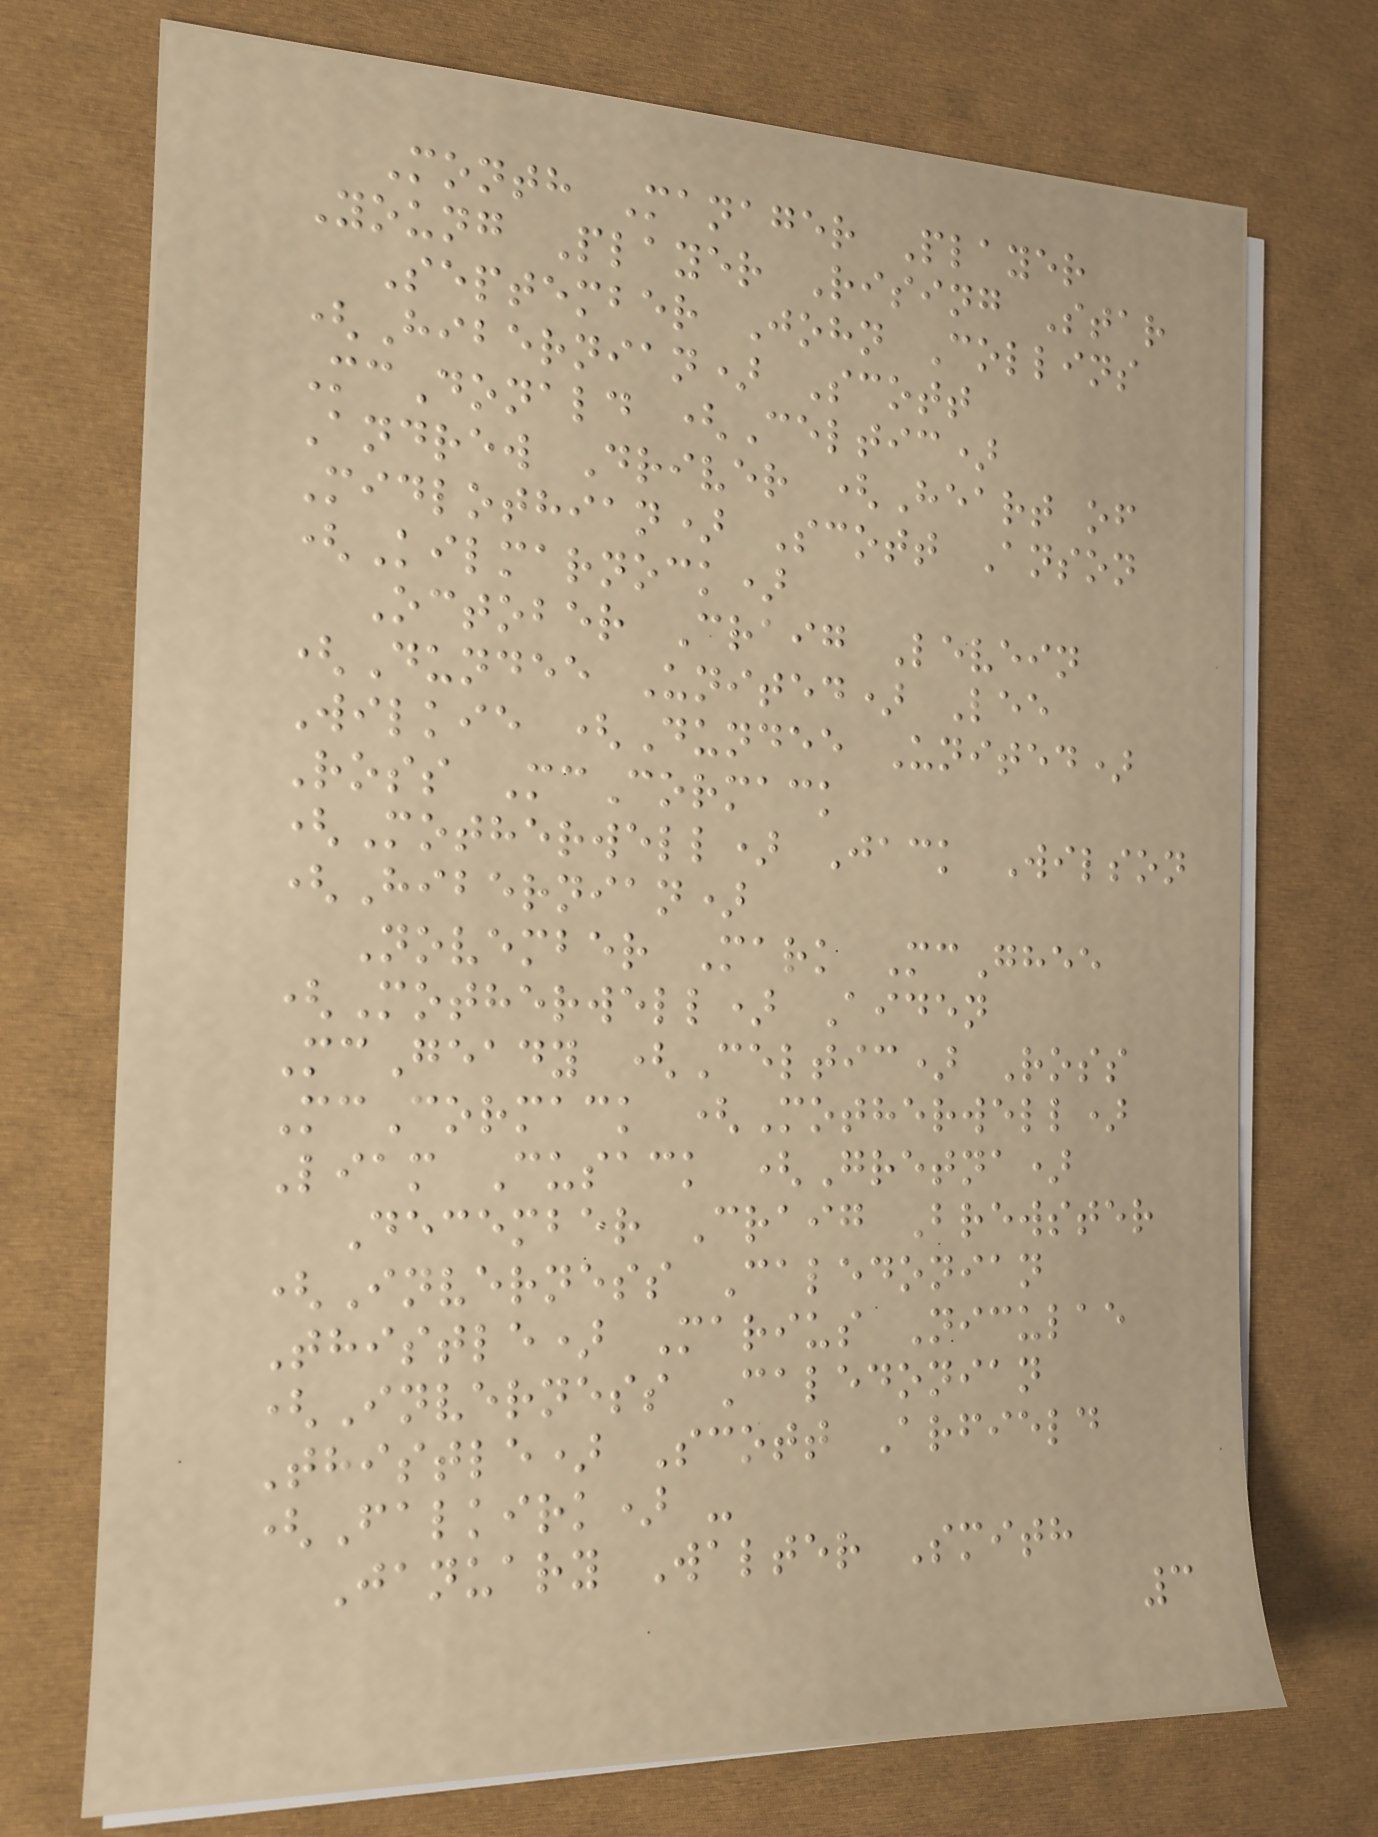Month Manager Player
Young Player Rising Star
September John Collins
(Hibernian) Scott
McDonald (Celtic)
Andrew Driver (Heart of
Midlothian) Scott Anson
(Kilmarnock)
October Craig Levein
(Dundee United) Lee
Wilkie (Dundee United)
Ross McCormack
(Motherwell) Jack Wilson
(Hibernian)
November Mark McGhee
(Motherwell) Aiden
McGeady (Celtic) Ross
McCormack (Motherwell)
Liam Cusack (Gretna)
December Craig Brewster
(Inverness Caledonian
Thistle) Marius Niculae
(Inverness Caledonian
Thistle) Scott Arfield
(Falkirk) -
January Walter Smith
3
